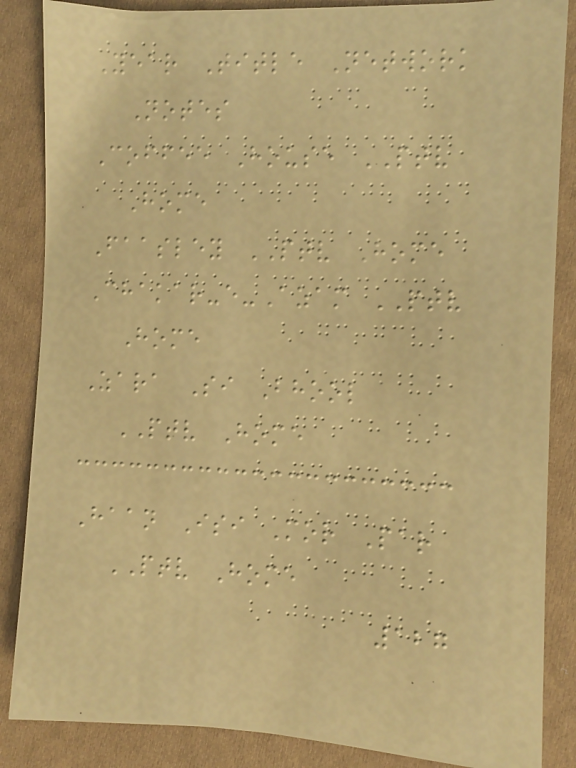Year Title Network
Notes
Coffee House PTV
Home
Faasley PTV Home
Chakar-e-Azam PTV
Home
Zara Si Bhool
PTV Home
Haan Isi Mor Par
PTV Home
127
